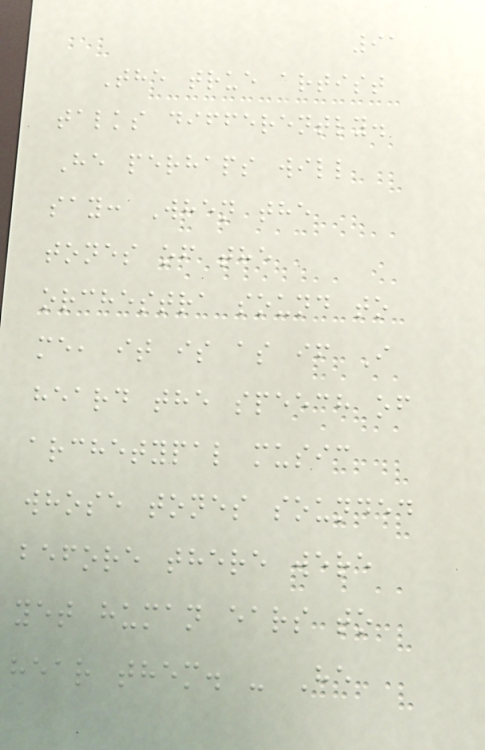91
The true artist
talks differently.
He perhaps will
say: When the
tones of the
orchestra sound to
me, it is as if I
heard the speech of
archetypal music
whose tones sounded
before there were
yet human ears to
hear them. - He
